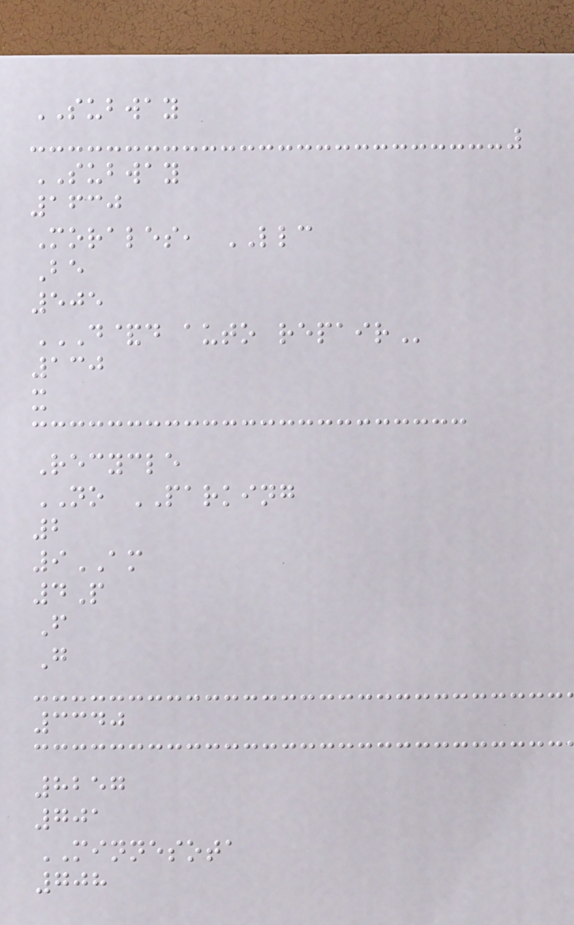SUBWAY
SUBWAY
1630
Morales, LLC
Be
505
D&D AUTO REPAIR
130
x
Recycle
NO PARKING
2
9AM
4P
F
G
3340
8257
701
MINNESOTA
708
